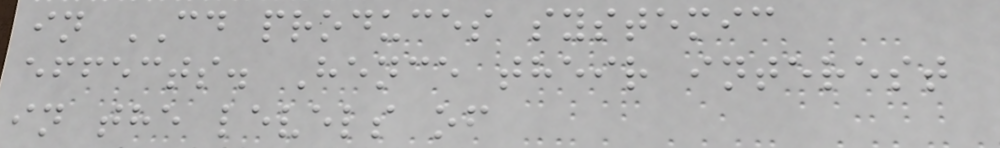in CD produces systemic
effects. Hence their interest
in the levels of
